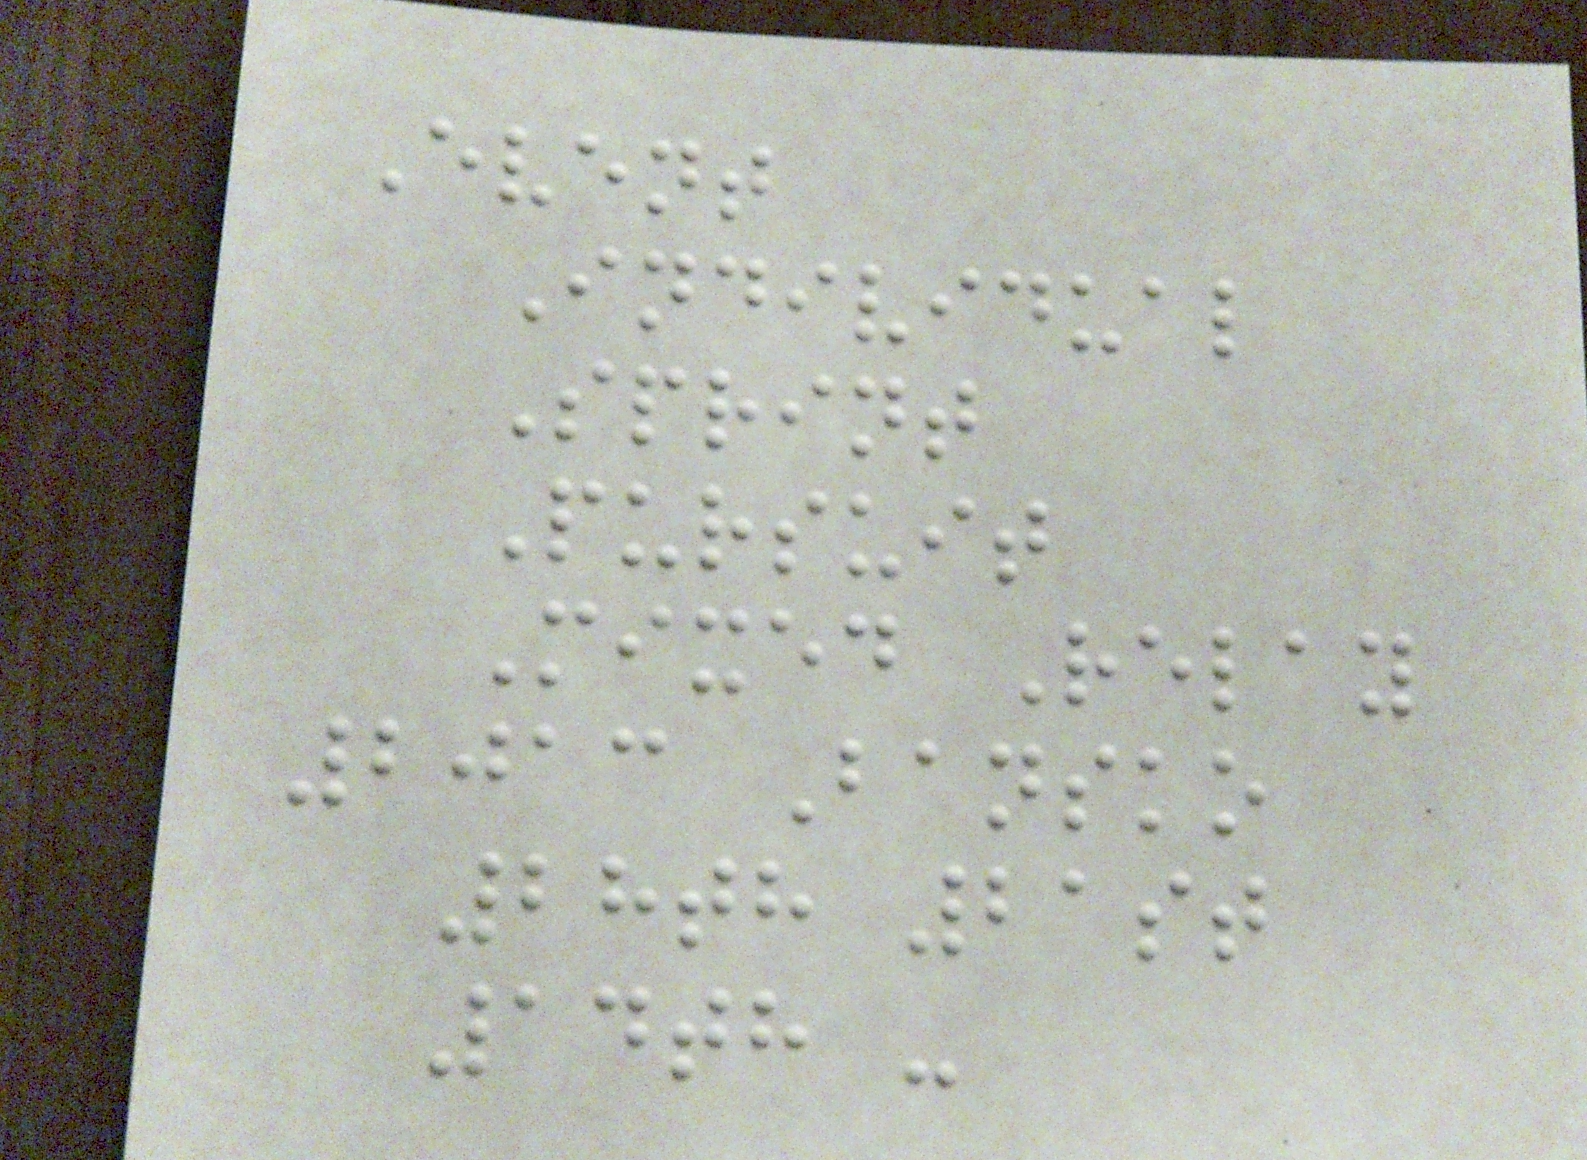Event
Individual
Sprint
Pursuit
Mixed Relay
2013 Bansko
28th 21st
14th -
